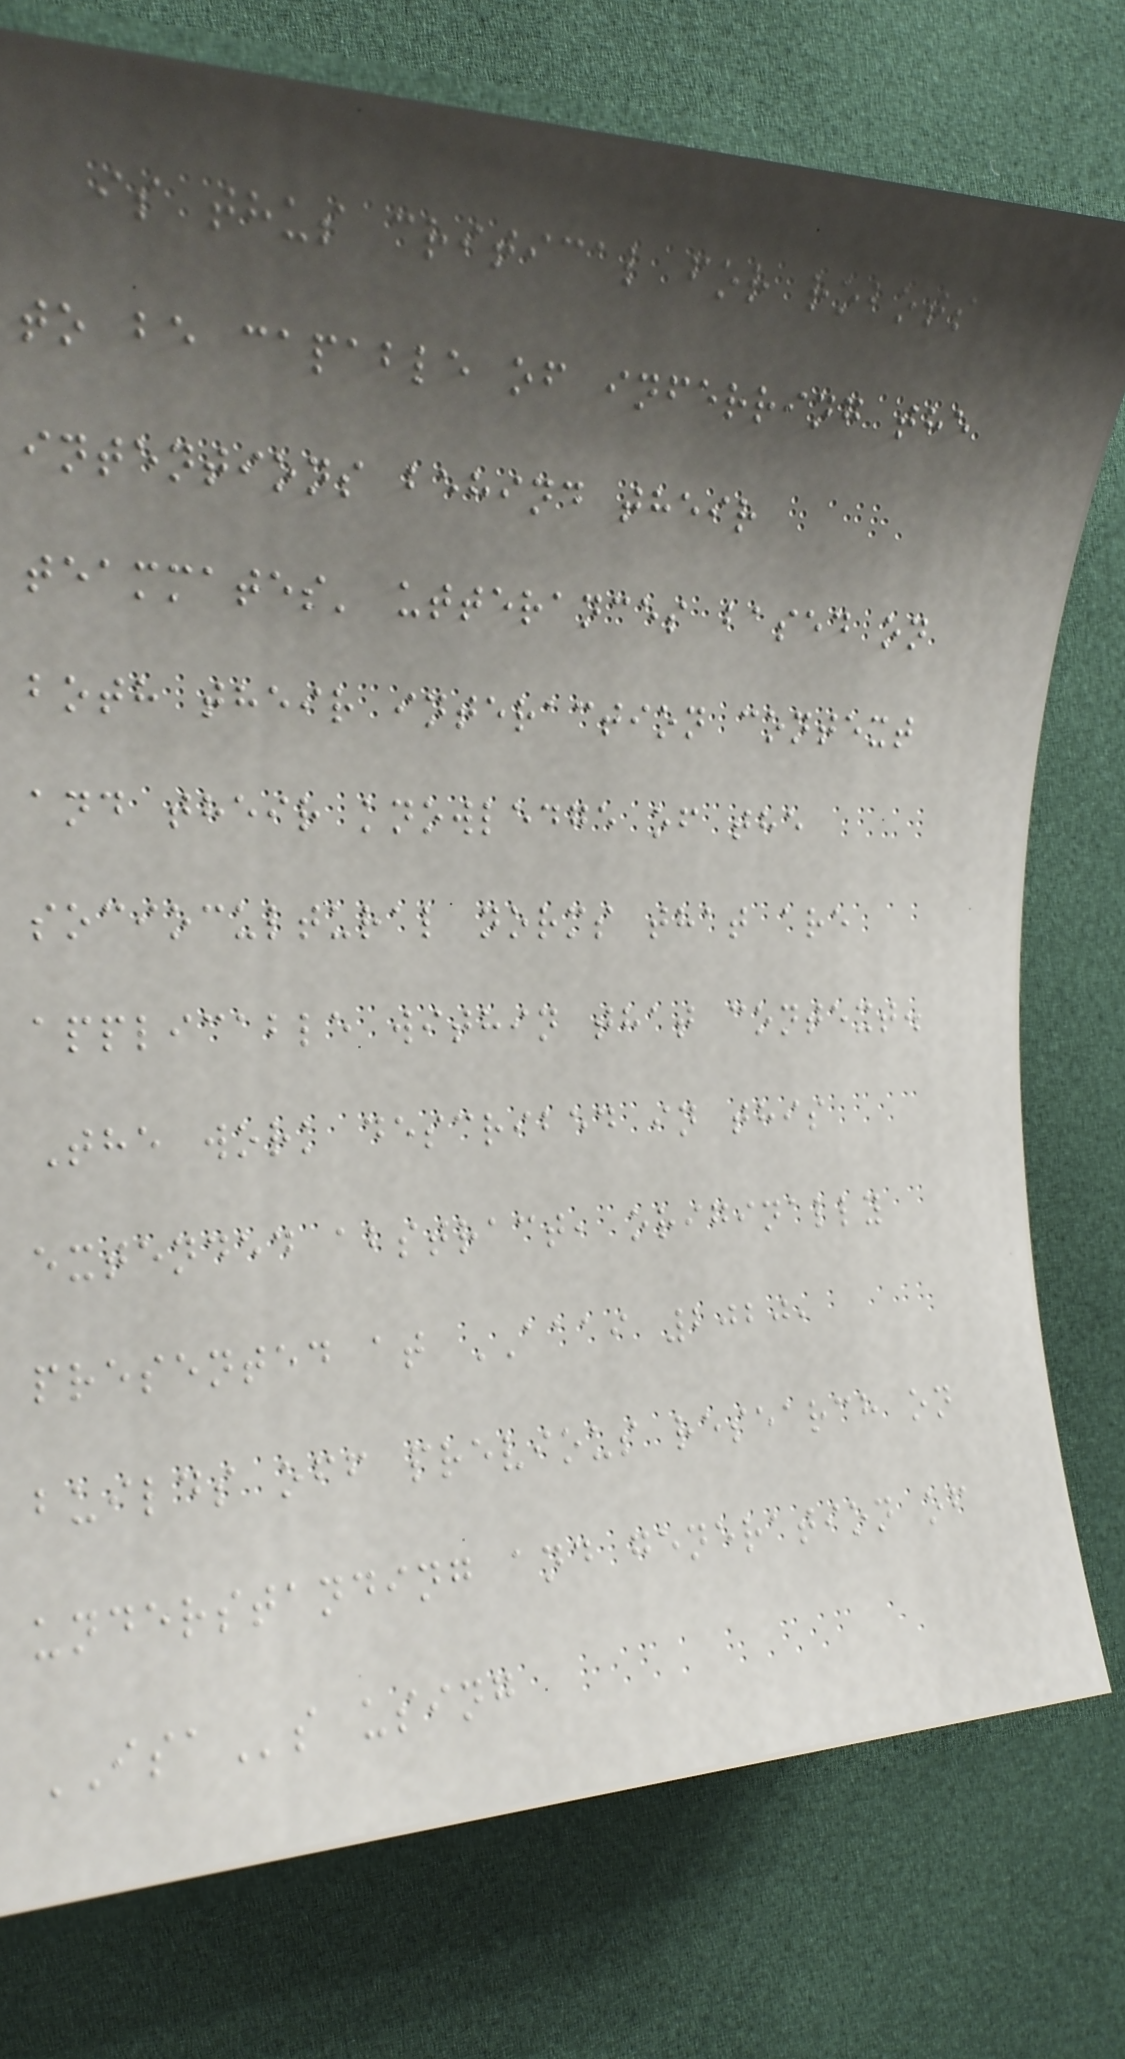is thus critical for robots
to be capable of inferring the
intentions behind their
teammates' utterances based on
both their interaction context
and their knowledge of the
sociocultural norms that are
applicable within that context.
The work described in this
extended abstract, originally
presented at AAAI 2020,
builds off previous research on
understanding and generation of
ISAs using
